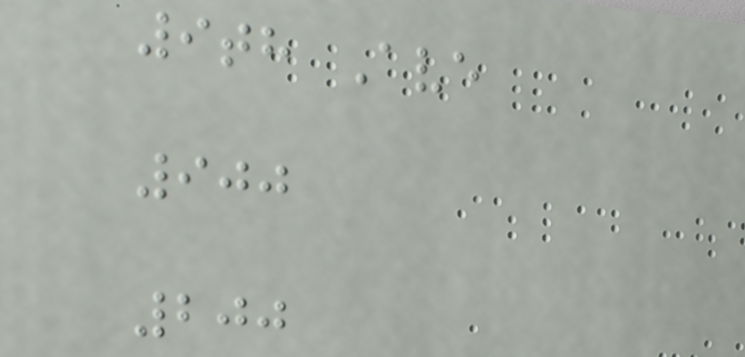9th Ave
900
200
